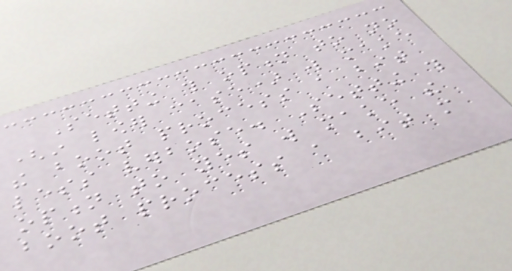Setting this option to no
(in lower case) will make
the boot process a bit
less verbose. Setting this
option to yes will make the
boot process a bit more
